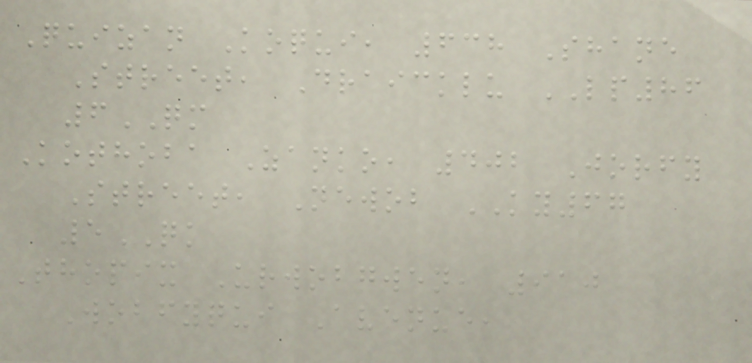Quizan Koqui, 638 Shane
Street, Draicklu LP86
6QM
Kothoba Zanko, 402 Jorfy
Street, Newob KY67
5QK
Thopix Urwobgwen, 910
Wobfyqui Avenue,
